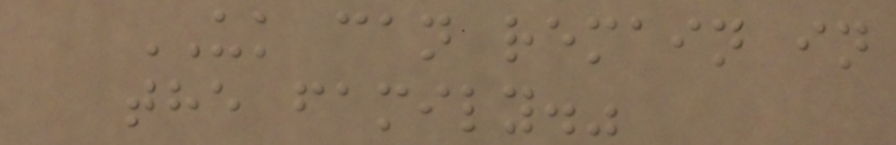UK can remain in
the family."
